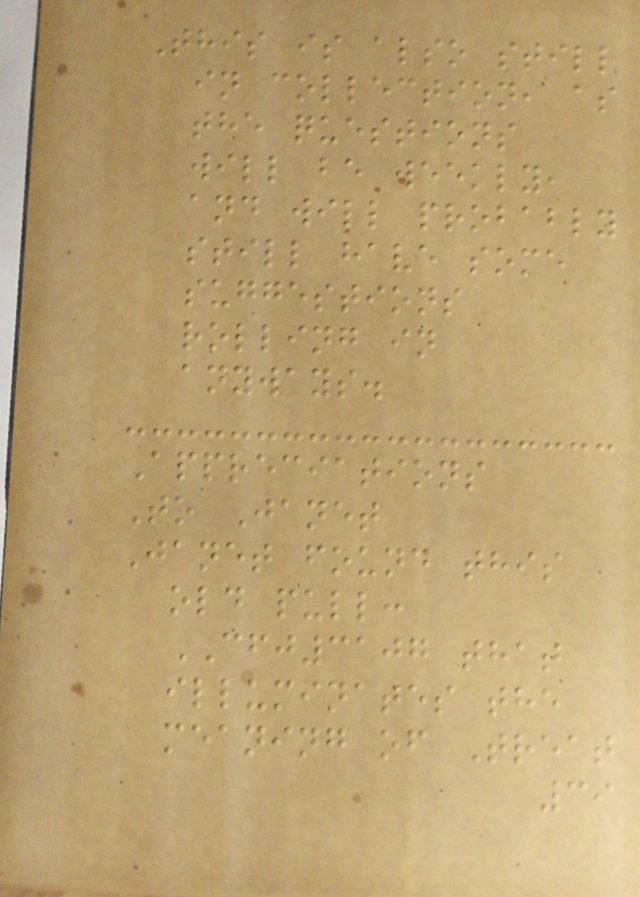This is also still
in collection, as
the questions
will be weekly,
and will probably
still have some
suggestions
rolling in
anyways.
Appreciations
To Janet
Janet found this
old pull:
CFJ3107 that
illuminates the
meaning of Treat
39
